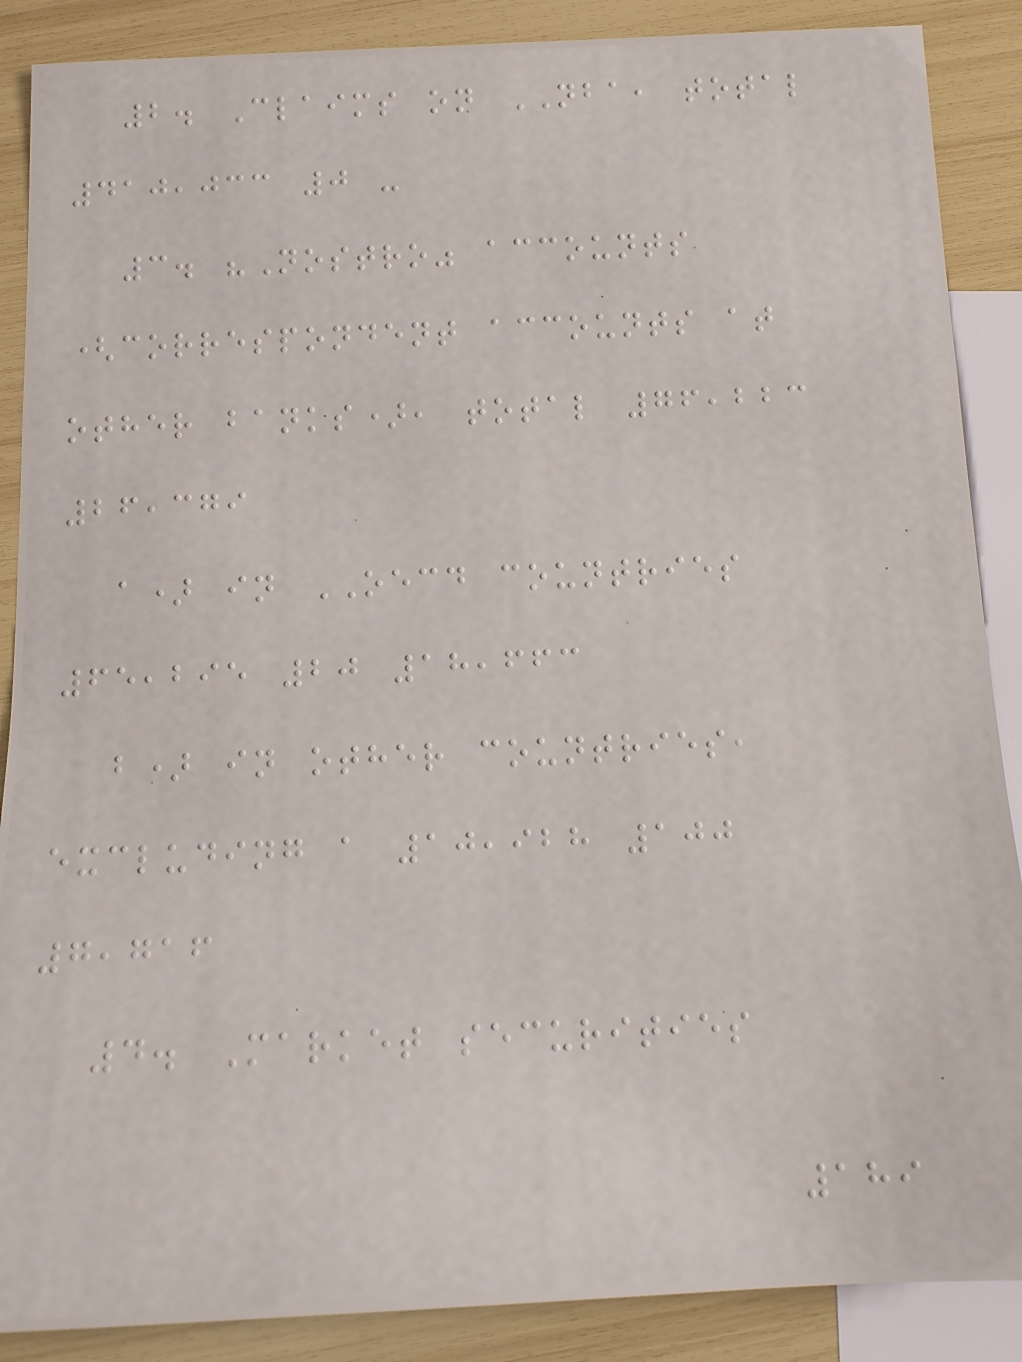2. Claims on NBA, total
410,033 0 -
3. "Nostro" accounts
(correspondent accounts at
other banks), total 76,223
26,379
a) in OECD countries
65,295 20 18,663
b) in other countries,
excluding a 10,928 100
7,716
4. Market securities
189
